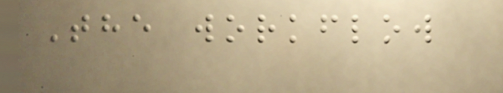The workflow
